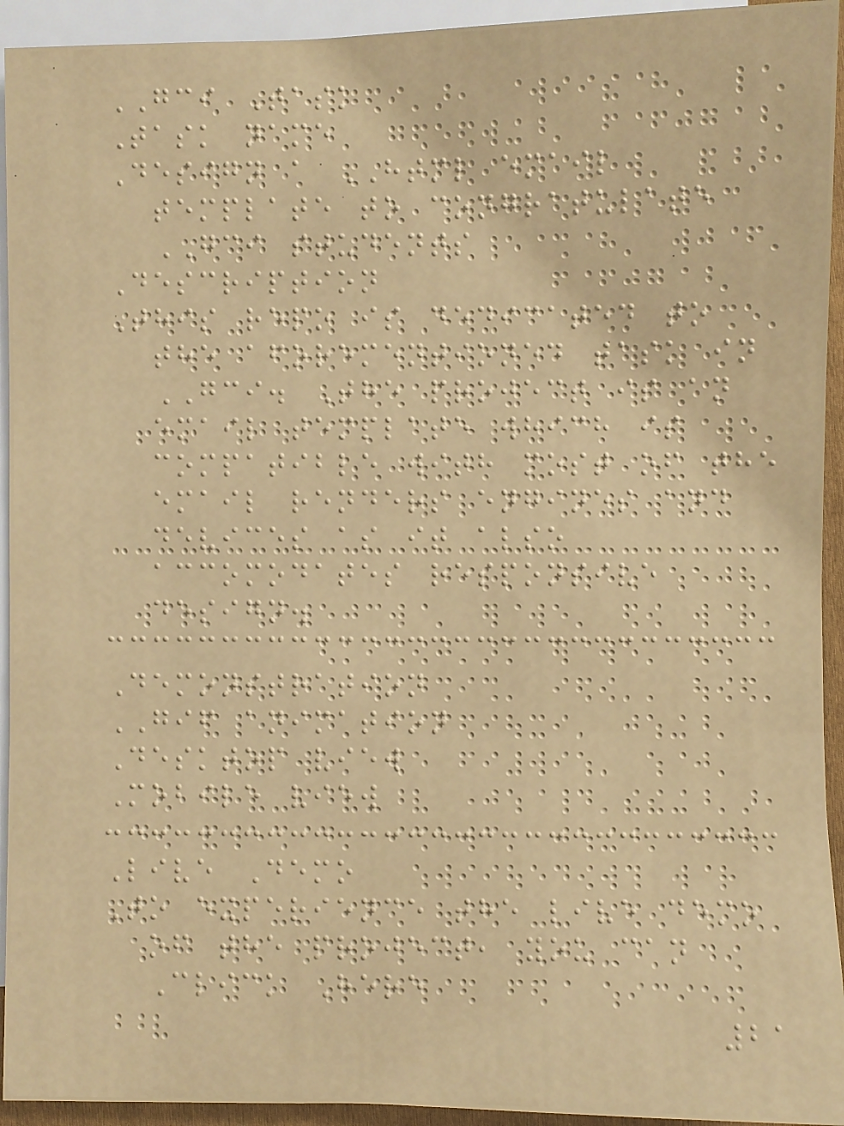GCI Task
Task name
Design a HTML email
template to congratulate
GCI students
Description
This repo is dedicated to
the aforementioned task in
GCI. The project is an
email template which is
compatible with most of the
email renders engines and
devices as it also
accomodates responsive
design.
Demonstration
GIF animation
Desktop view
Mobile view
Live Demo
To experience the live demo
of the project, you can
Click Here
21
